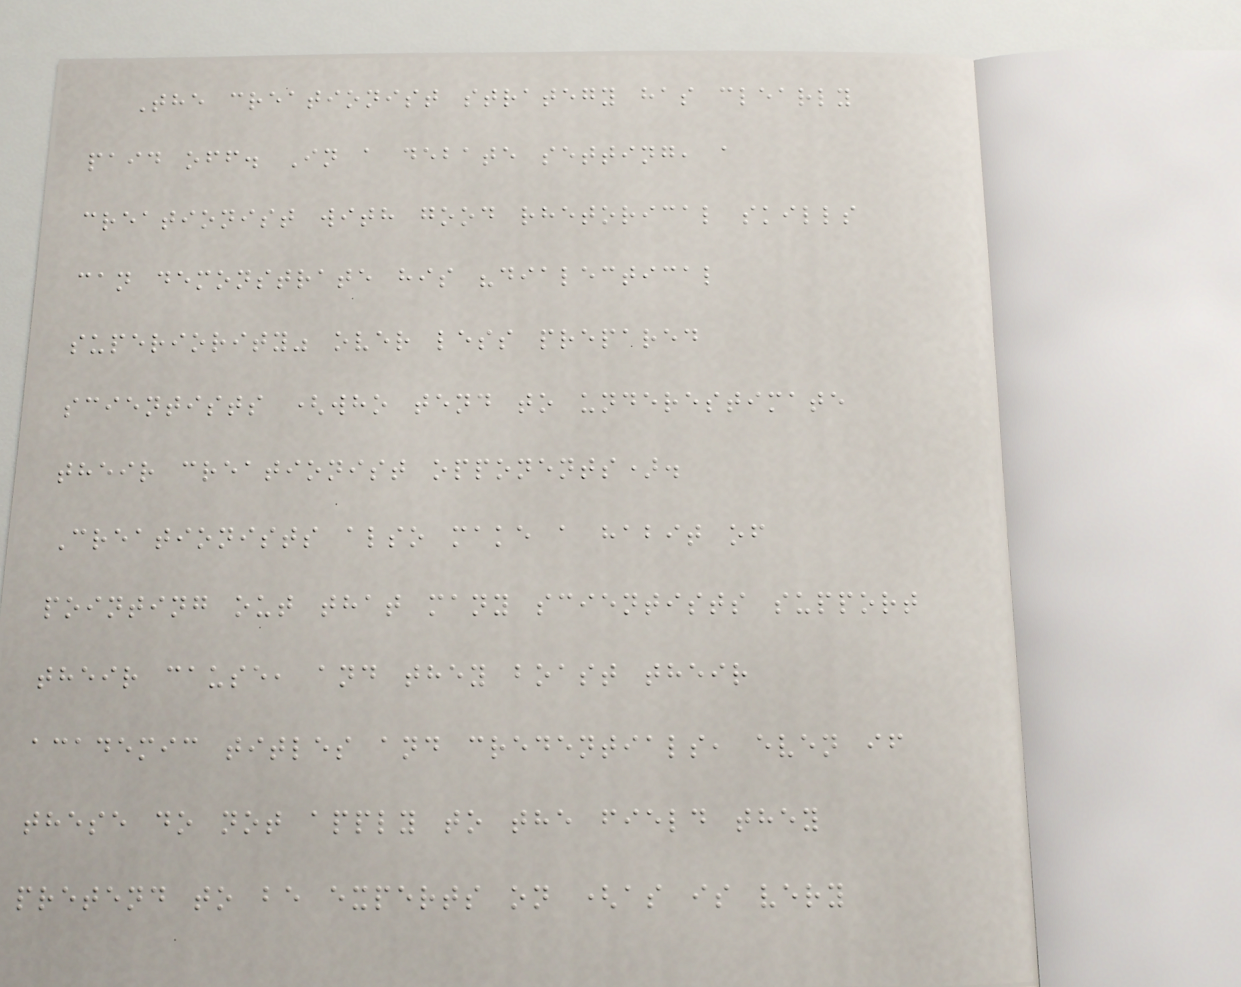The creationist strategy has clearly
paid off. In a debate setting, a
creationist with good rhetorical skills
can demonstrate his "dialectical
superiority" over less prepared
scientists (who tend to underestimate
their creationist opponents).
Creationists also make a habit of
pointing out that many scientists support
their cause, and they boast their
academic titles and credentials, even if
these do not apply to the field they
pretend to be experts on (as is very
